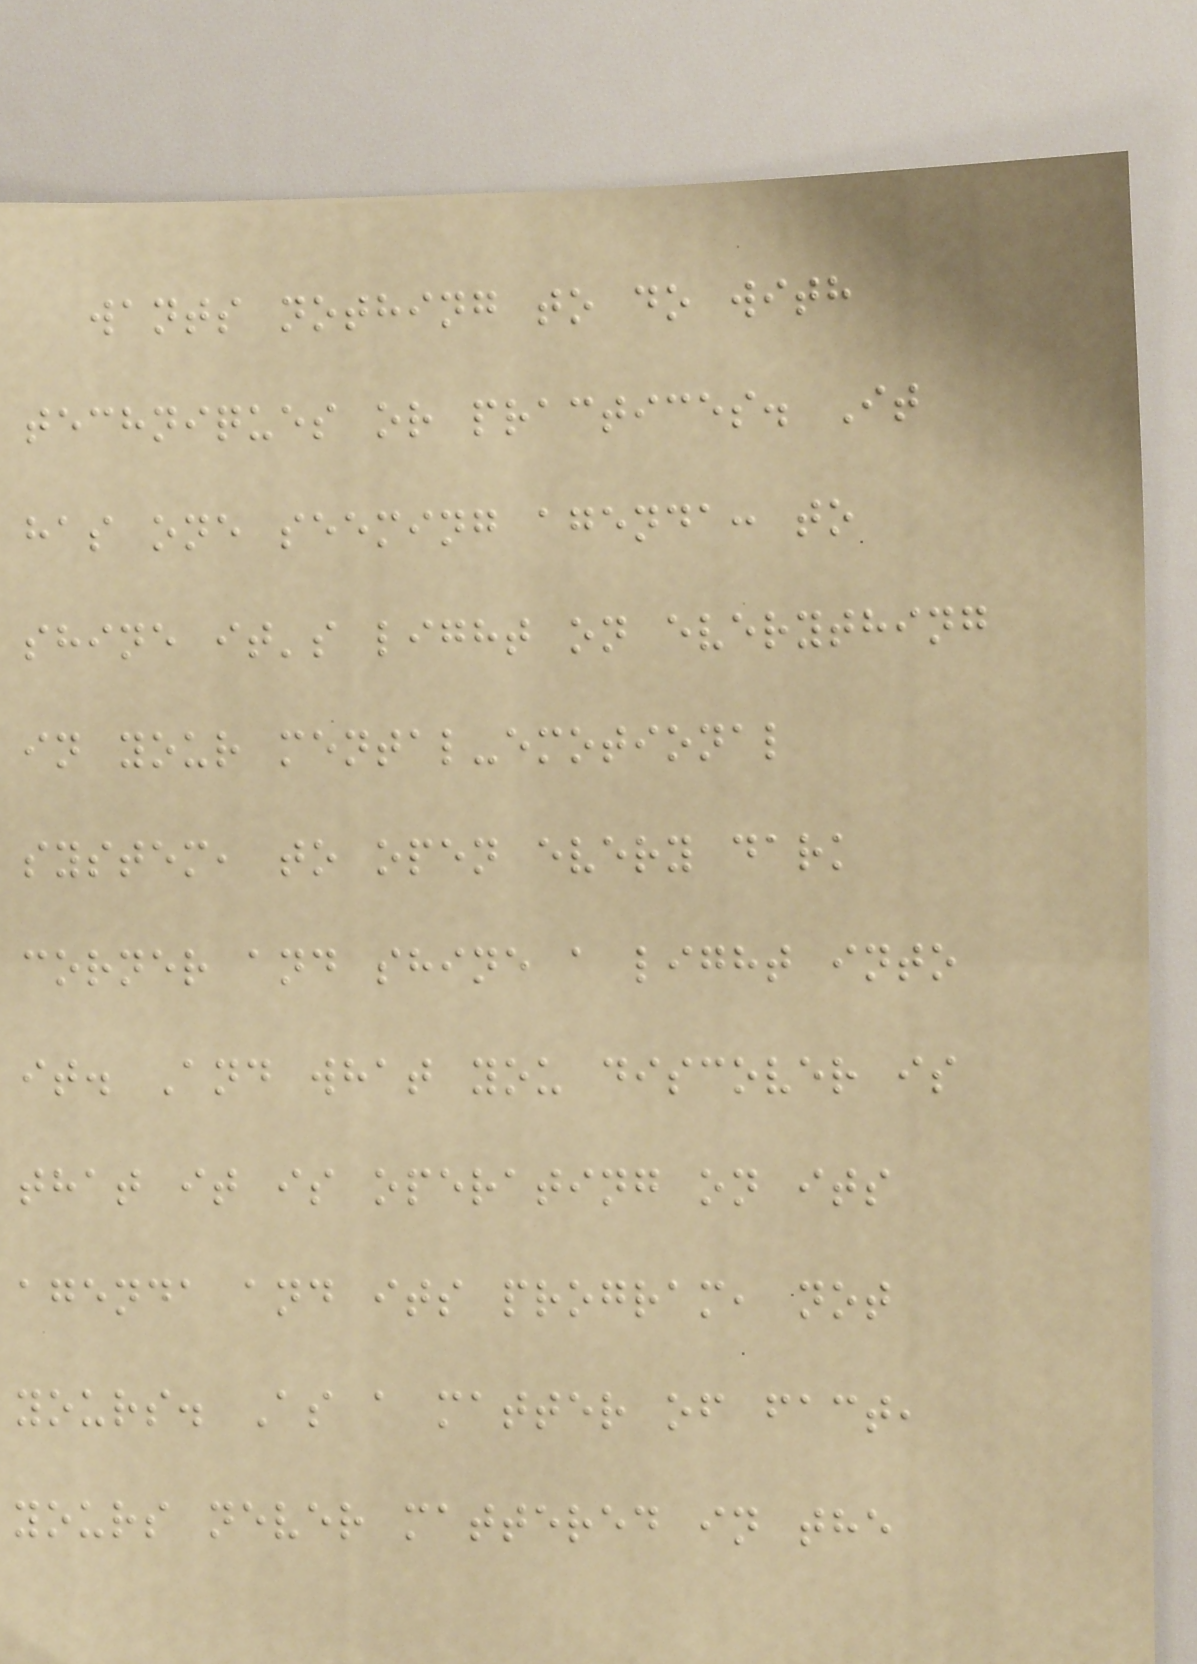wants nothing to do with
techniques or practices. It
has one seeming agenda: to
shine it's light on everything
in your mental-emotional
system, to open every dark
corner and shine a light into
it. And what you discover is
that it is operating on its
agenda and its program, not
yours. As a matter of fact,
yours never mattered in the
